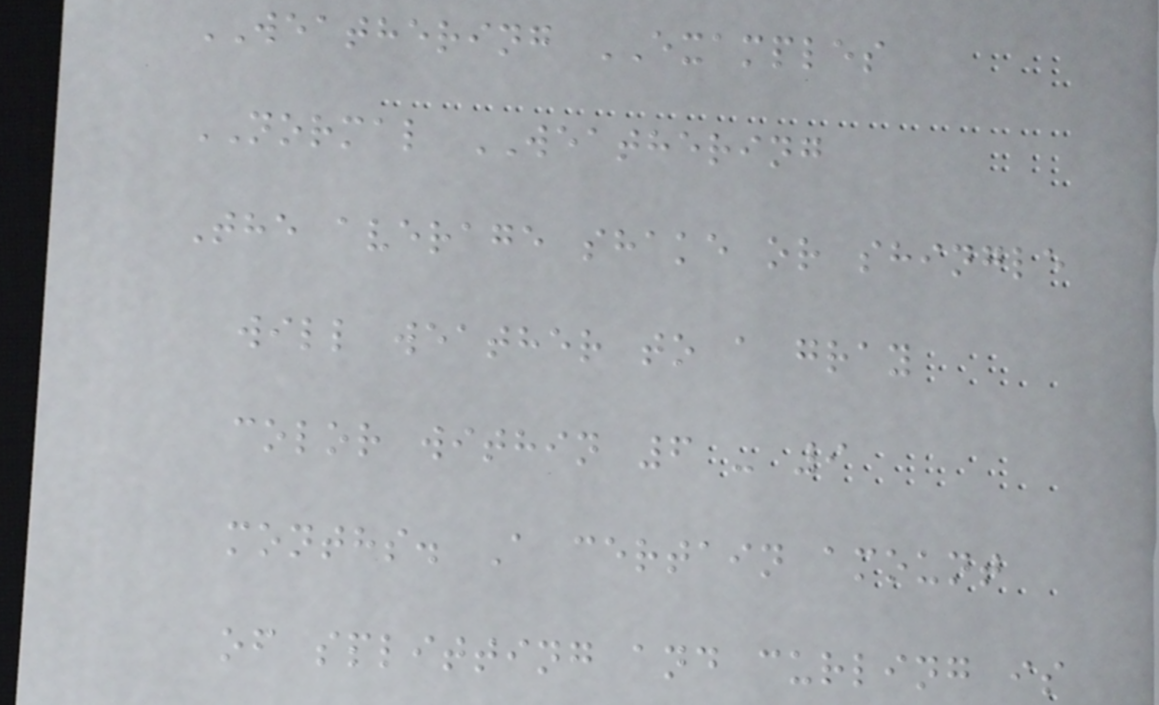WEATHERING EXAMPLES
NORMAL WEATHERING
The average shake or shingle
will weather to a gray
color within 6 - 9
months. A certain amount
of splitting and curling is
